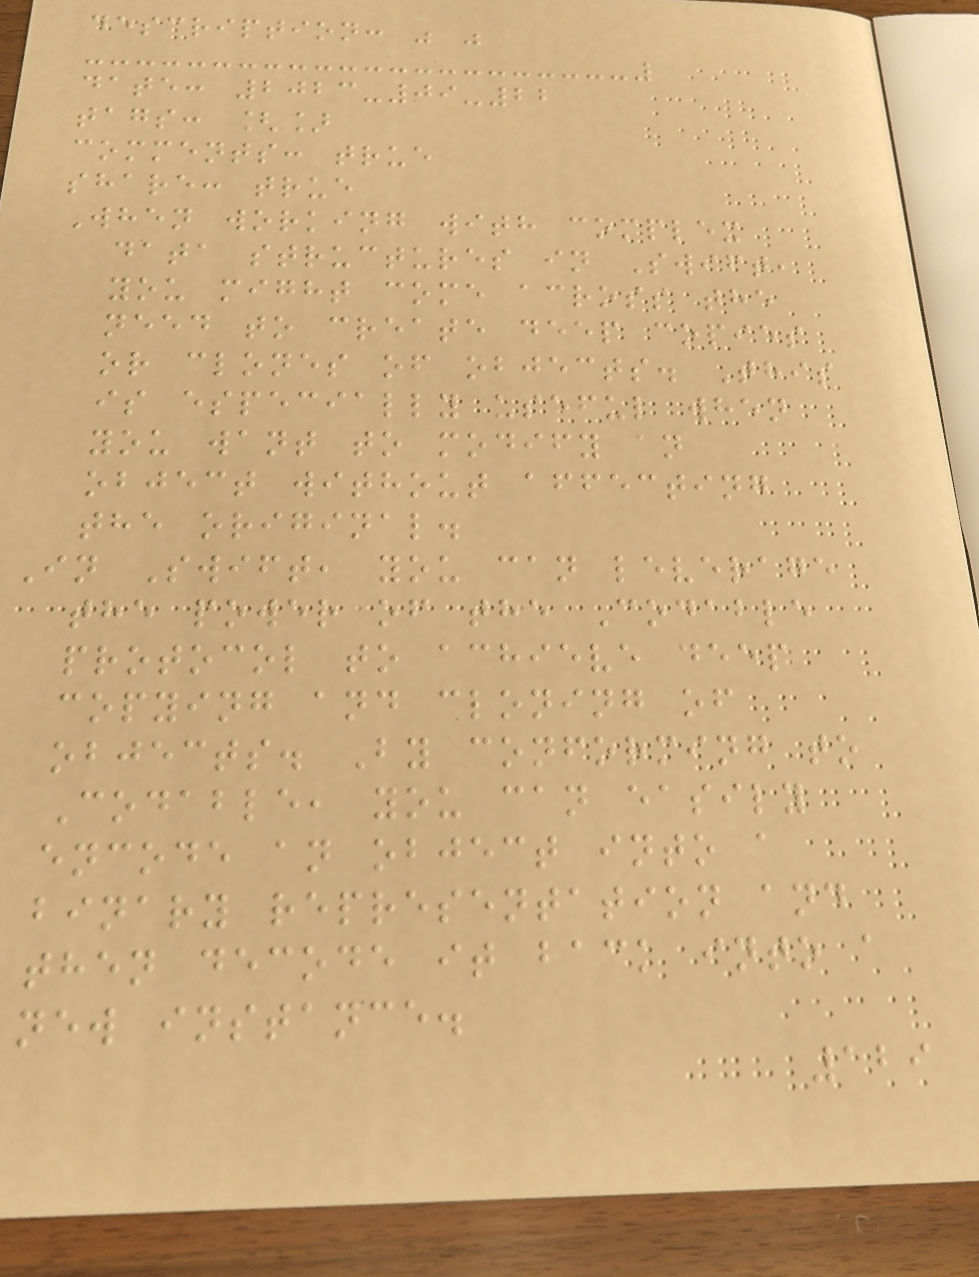description: " "
date: 2023-09-22
tags: []
comments: true
share: true
When working with complex
data structures in Swift,
you might come across the
need to create deep copies
or clones of objects. This
is especially useful when
you want to modify an
object without affecting
the original.
In Swift, you can leverage
the power of the Codable
protocol to achieve deep
copying and cloning of
objects. By conforming to
Codable, you can easily
encode an object into a
binary representation and
then decode it back into a
new instance.
129
